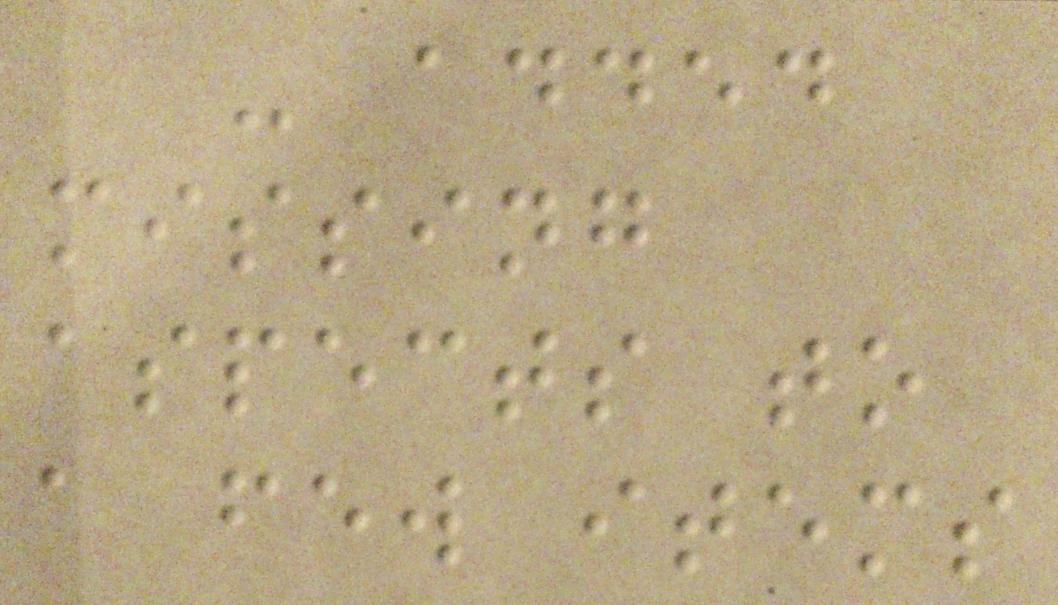- added
missing
aspects to
a few items
